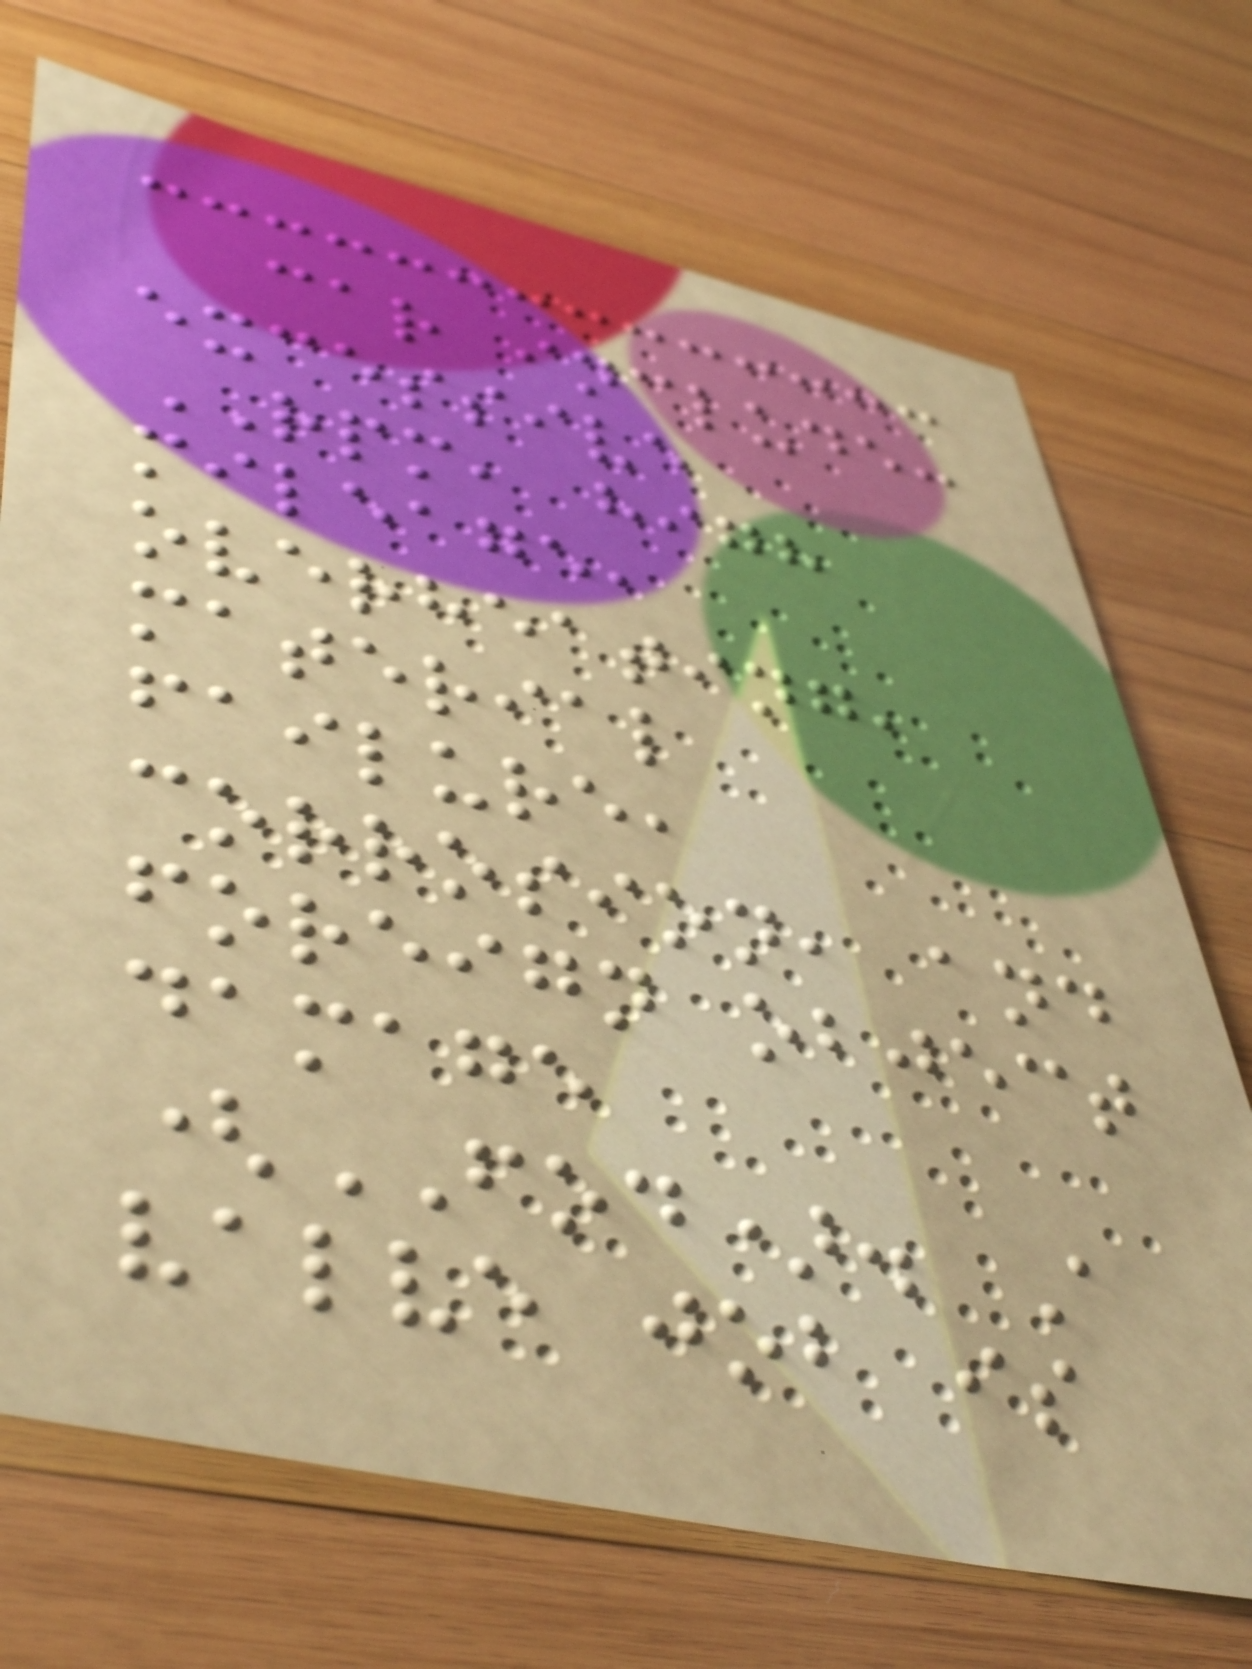car include:
excessive
RPM, high
mileage,
overheating,
material
failure,
corrosion, and
foreign object
damage
(FOD). A
valve job is
